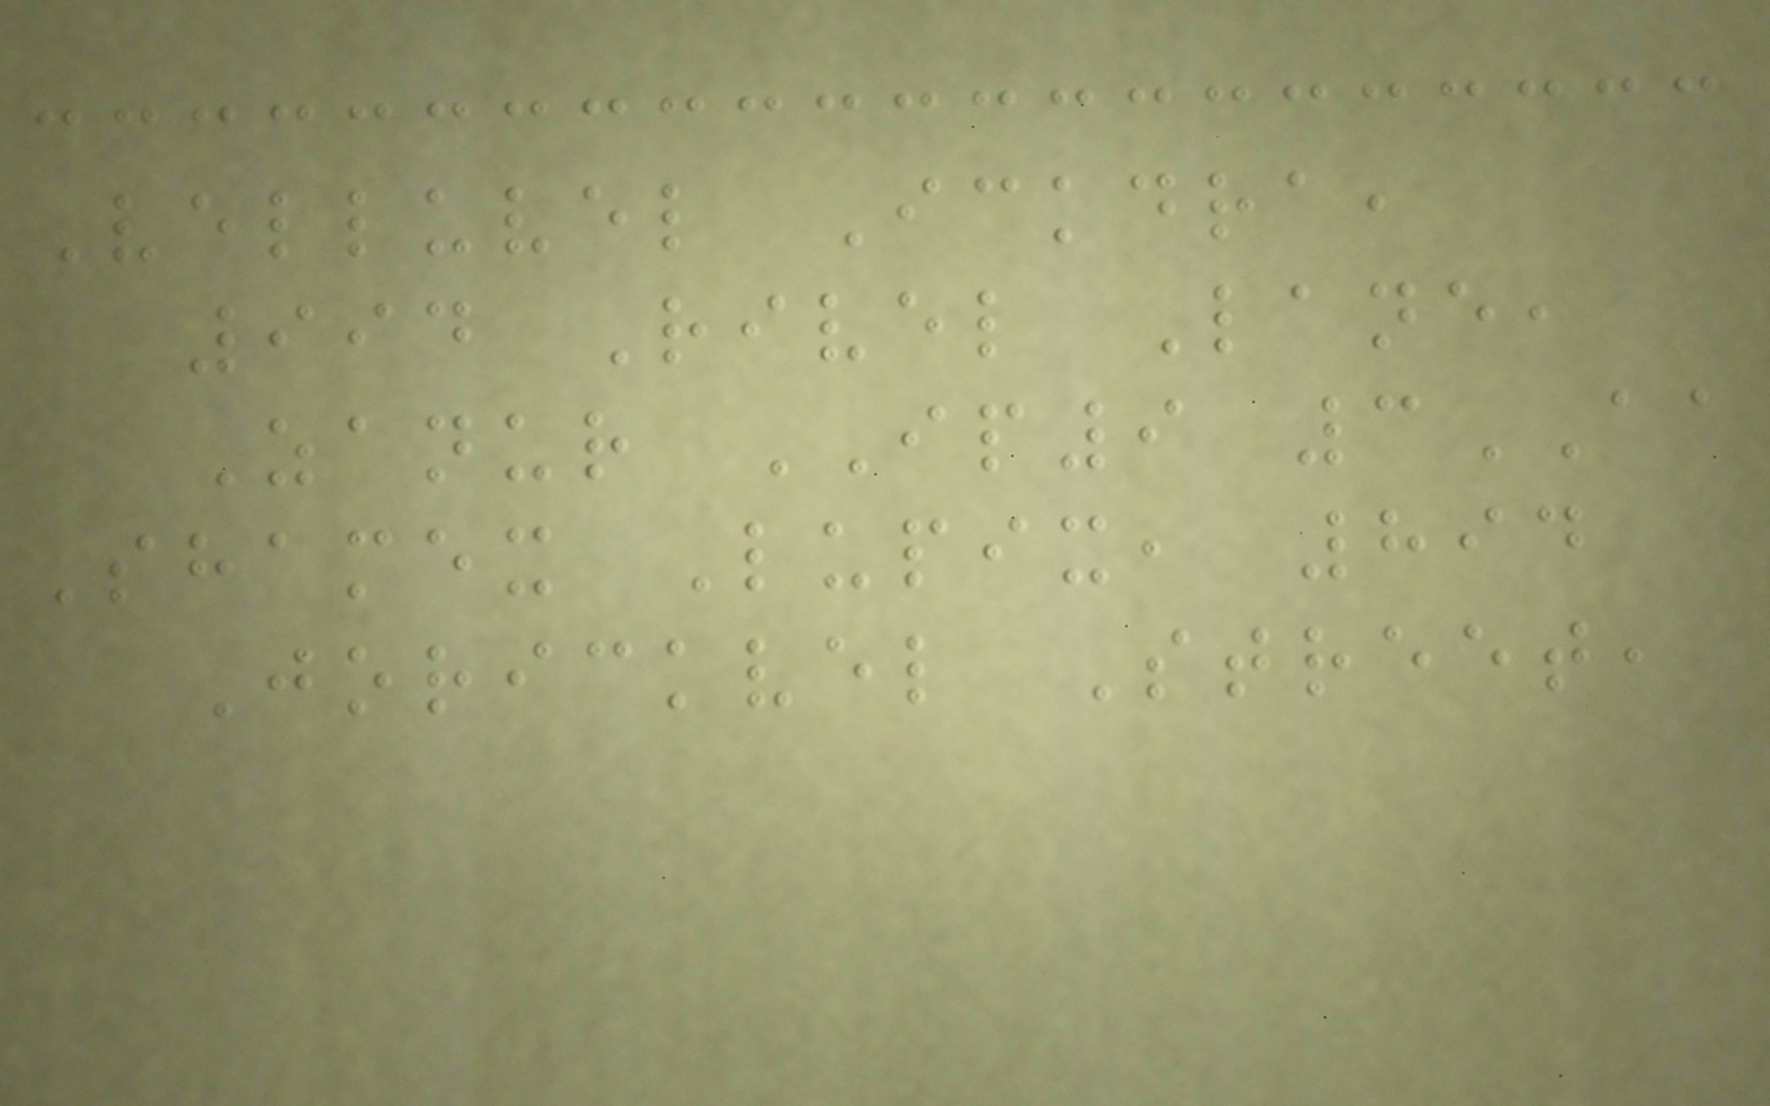Velluvel Ickdra,
994 Rivel Lane,
Zanur IP9 3AA
Shamex Lupix, 894
Jorickvel Street,
